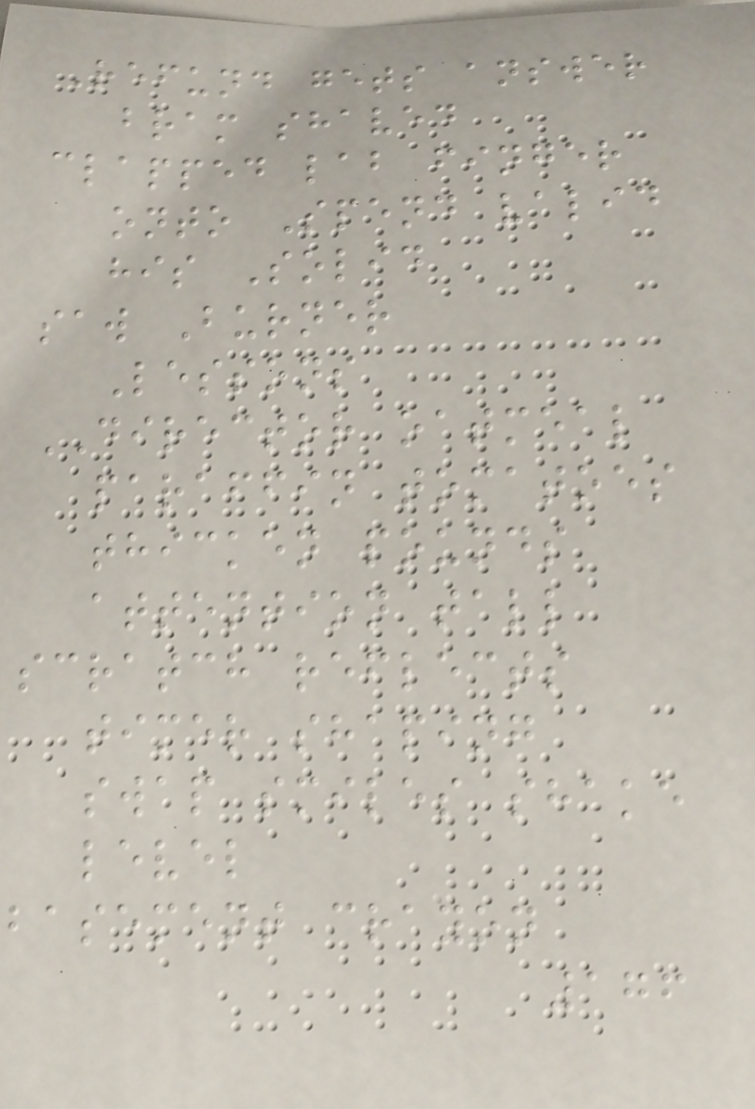Refund gets answer
bram shaved
clapped lab finger
onto Spend valid
his Solid
saw Burner
Lessons
DIRECTOR oatmeal
paraffin tomatoes
thicken pounds
attention tall
scratch reflects
timer shaping
swap smiles shake
level
basement crayon
176
